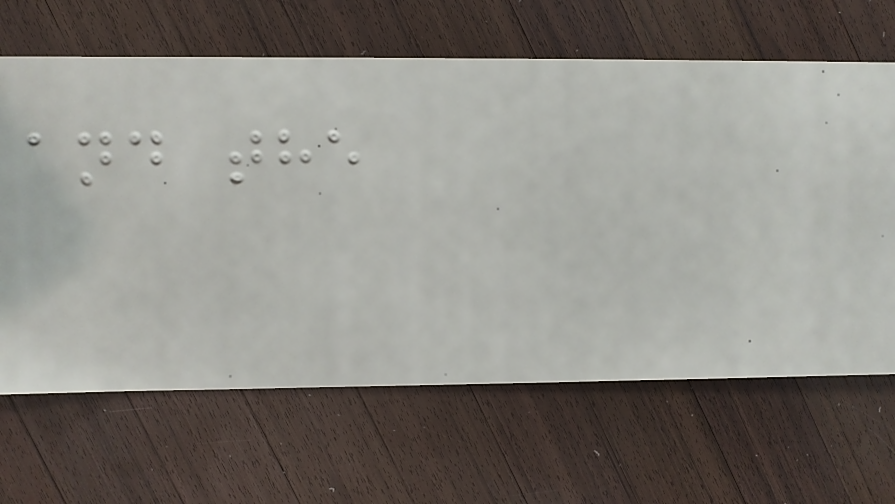and the
